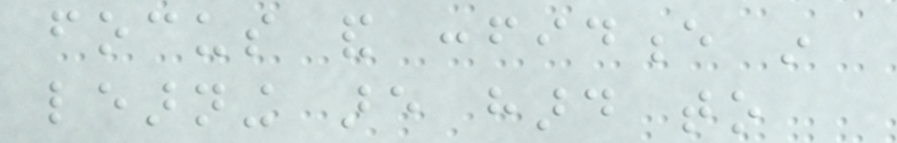focus and confidence in
learning are hard to
